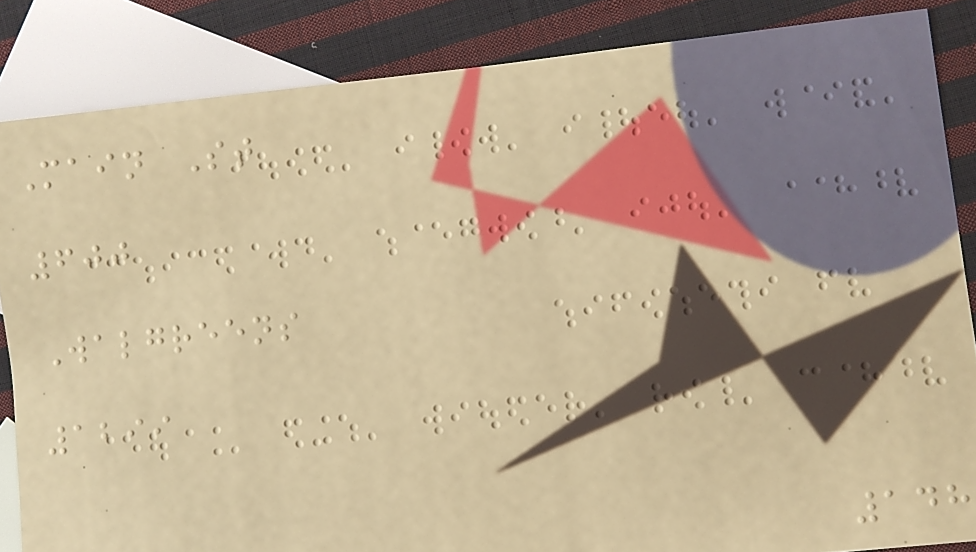Main St
600
Walgreens
1299
148
